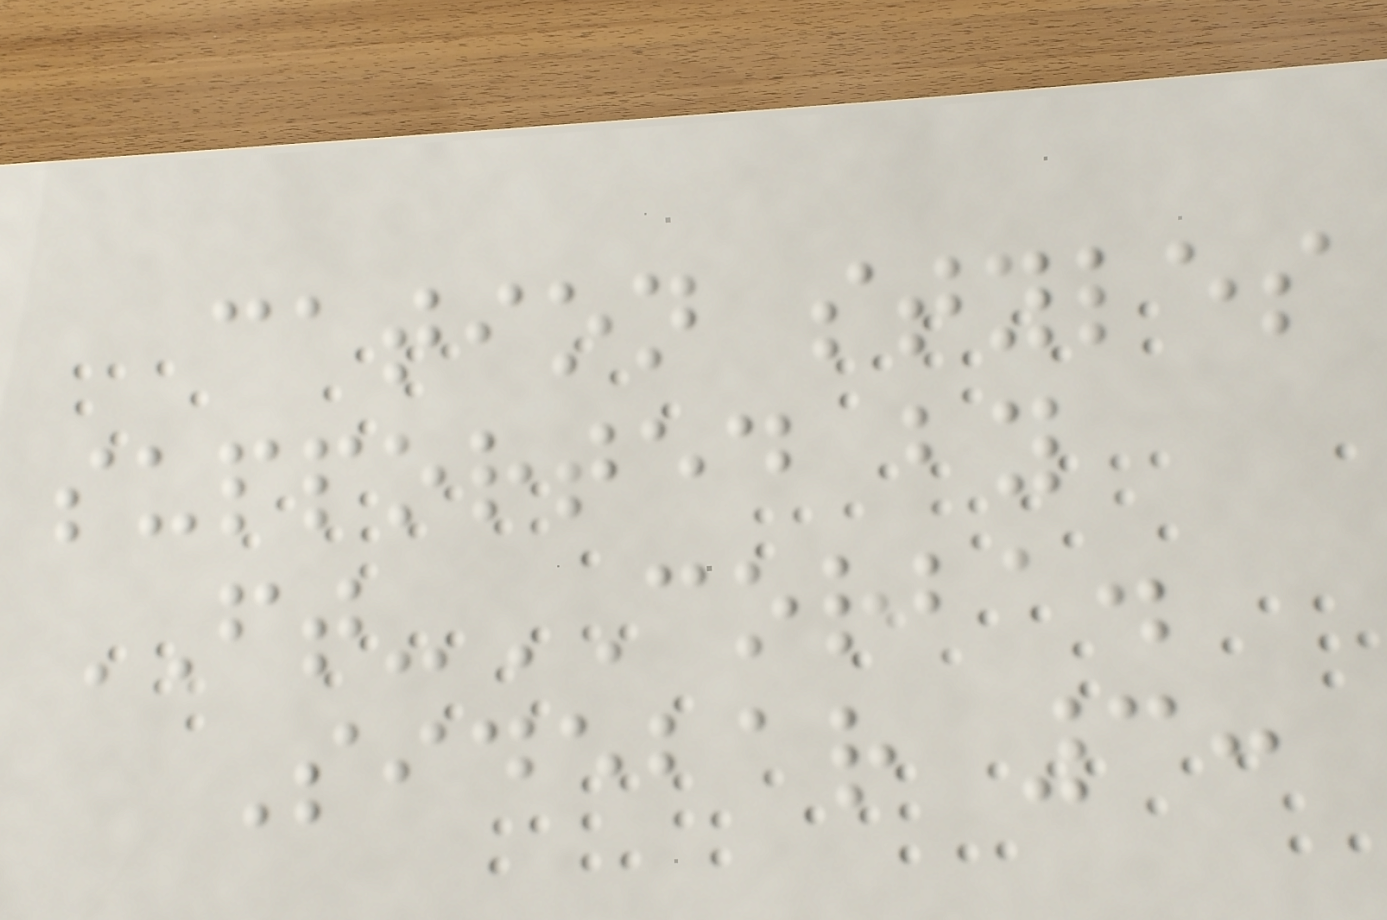cation styles
supported by
FT-CORBA.
Sidebar 3:
